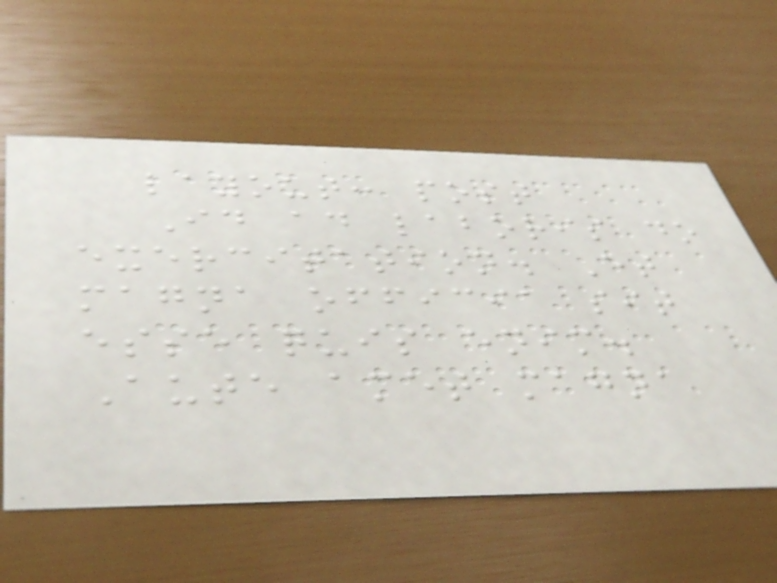layout: post
Id ad laboris do
exercitation. Et
magna officia sit
esse quis enim.
Aute amet magna
